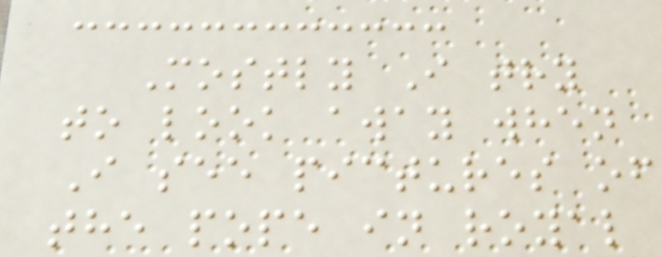Mostly I try
to look away when
I see pictures of
the pope in royal
